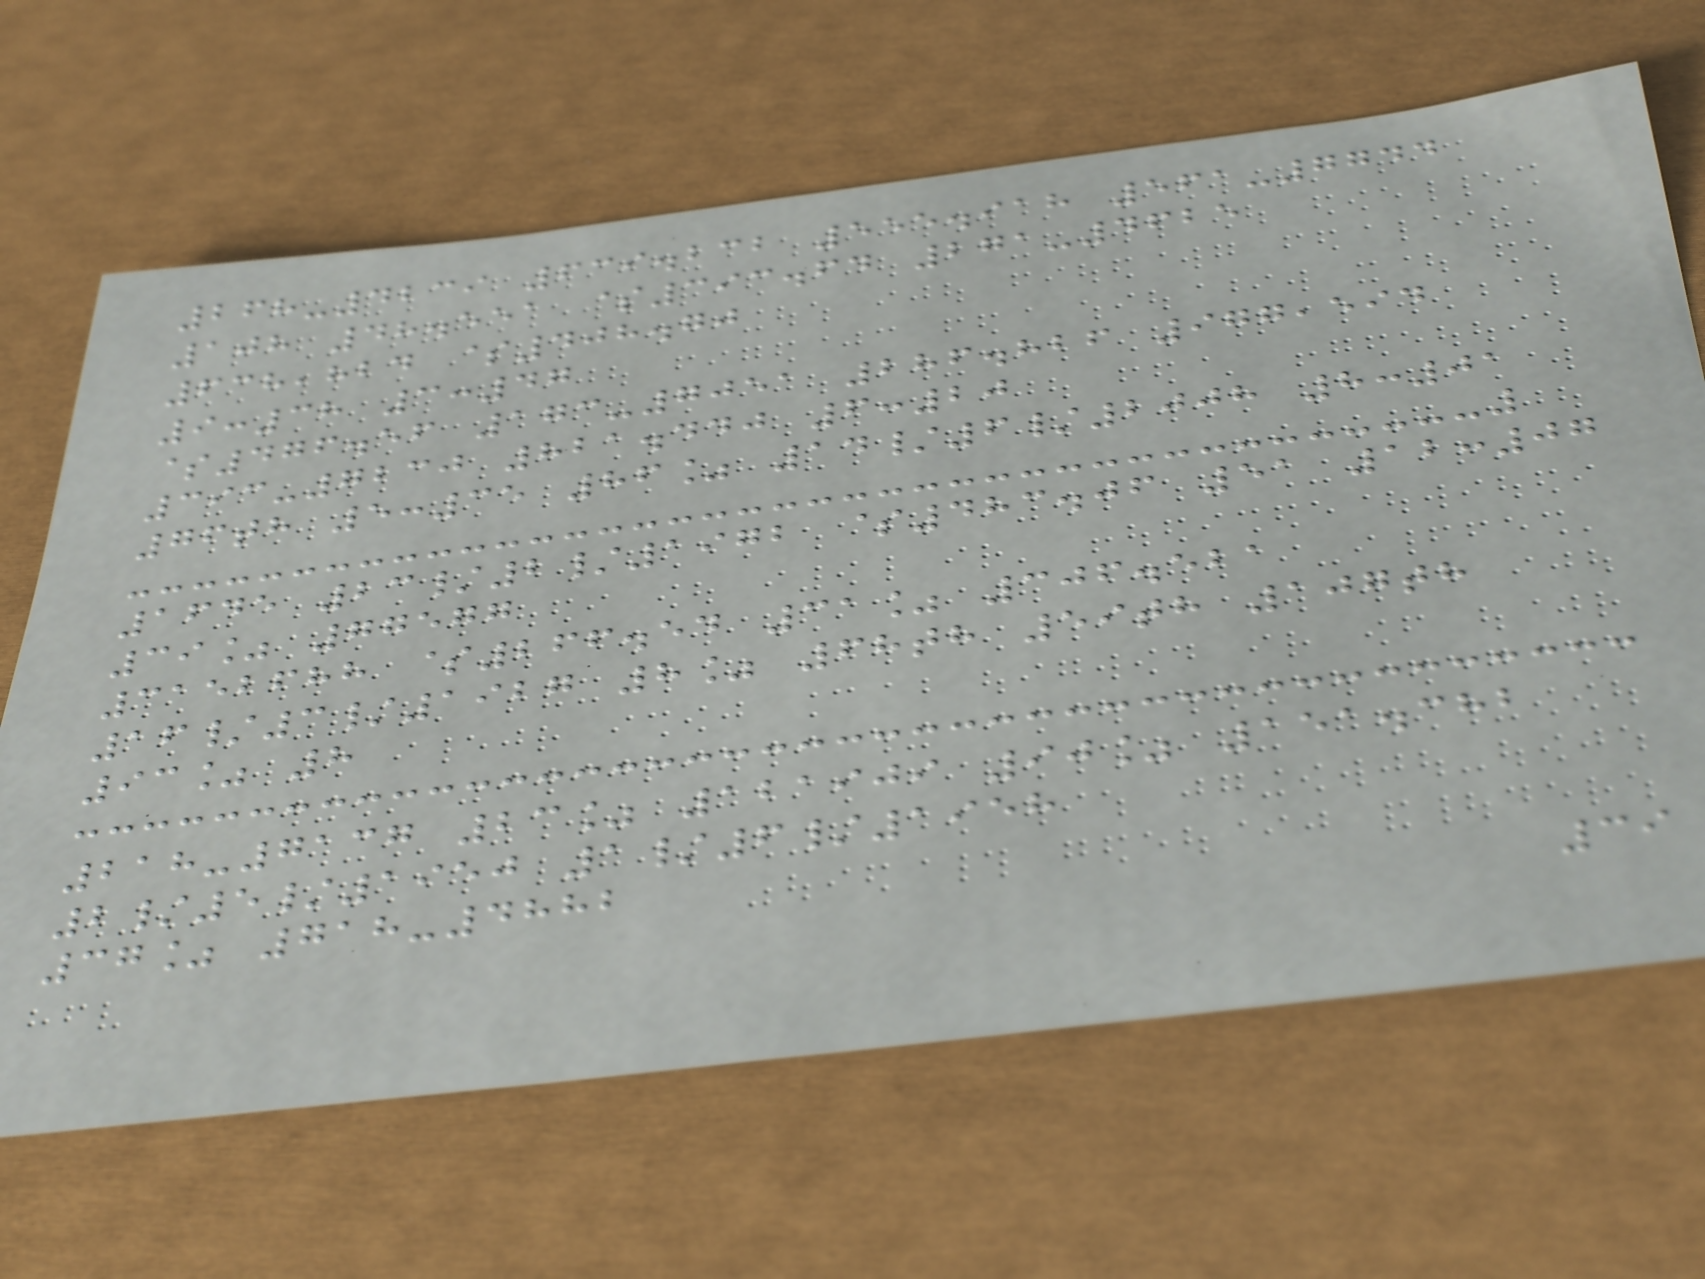268-4239 639.232 555.918 561-7744
108 48.551 $393.64 271-4625
638,824 $408.70
9:38 3:47
$476.56 173-7051 286.826 977,594
393-7230 821.440 6:20
76th 5:35 86% 14/6/2008 8:01
1645 23/2/1972 $483.06 51 12:07
39% 77577
3152688 $266.54 31% 306.521
16/3/1927 8% 68th 59th 107th
93% 8
218-7137 23% 121909 90% 151.382
2/5/1950 1/6/1958
37% 718-4882
39
